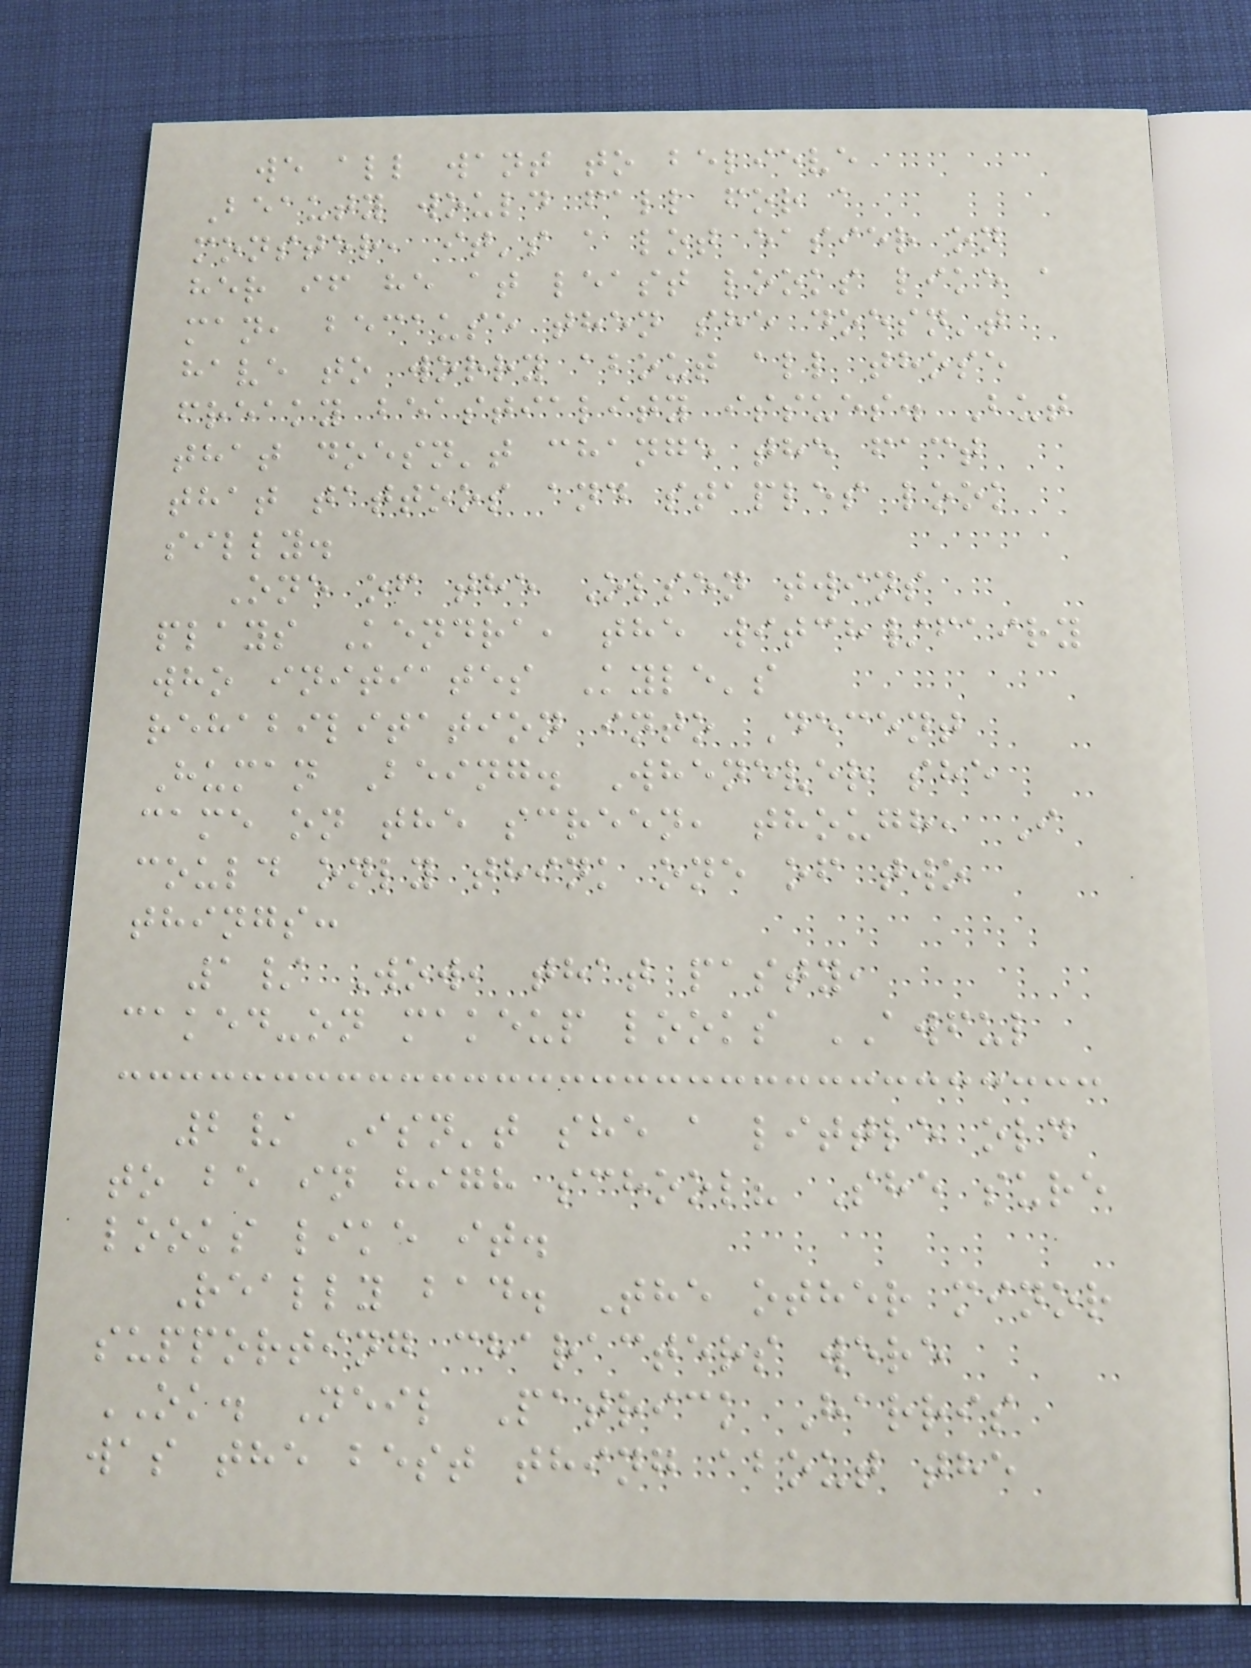we all want to believe
Beauty would fall for a
monster, it's a lot easier on
her if he at least looks like a
man, because then she doesn't
have to worry about all those
freaky beastiality issues. But
that doesn't change the fact
that tattoos and staples look
silly.
One of the Olsen twins
plays Kendra, the witch/fairy
who initiates Kyle's
rehabilitation into Decent
Human Being. Whenever she
came on the screen, though, I
could only think one of two
things:
1/ Wow, that pasty,
caked-on makeup looks AWFUL
2/ Isn't she a little old
to be in high school? She sure
looks like it.
Really bad. The other minor
supporting characters were
OK. Neil Patrick Harris
was the best thing about the
